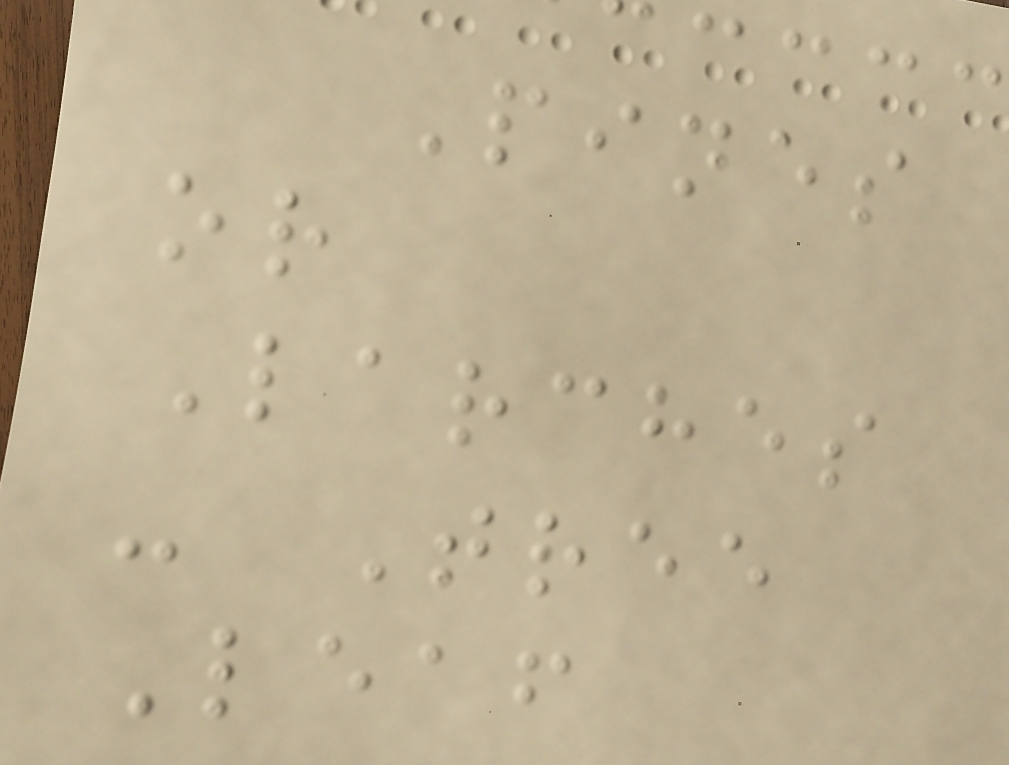Pines
or
Larches
- Tree
Leaf
